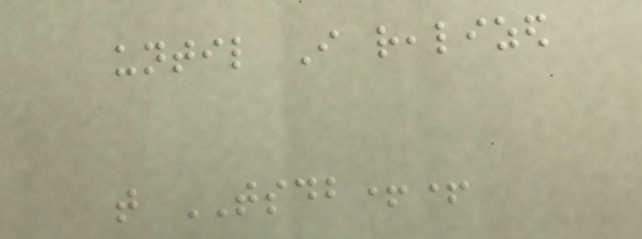until I realized
that TSDB++
